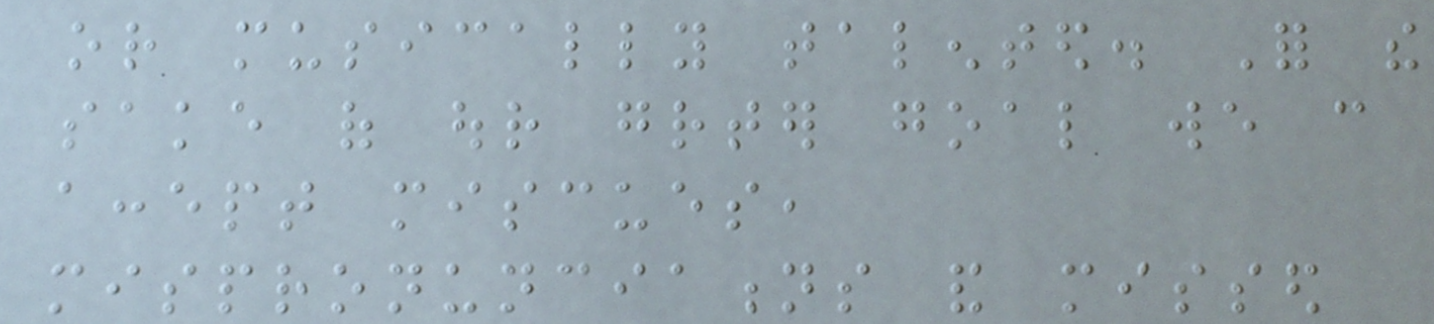or musically talented. For the
sake of our greater goal we can
accept miscues,
mispronunciations and missed
